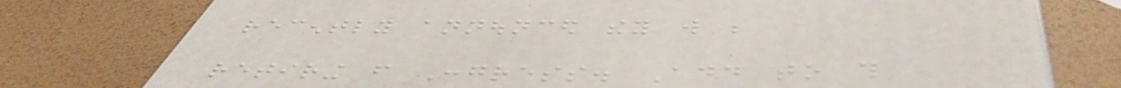recently announced they will be
retiring from Congress. Add to this
